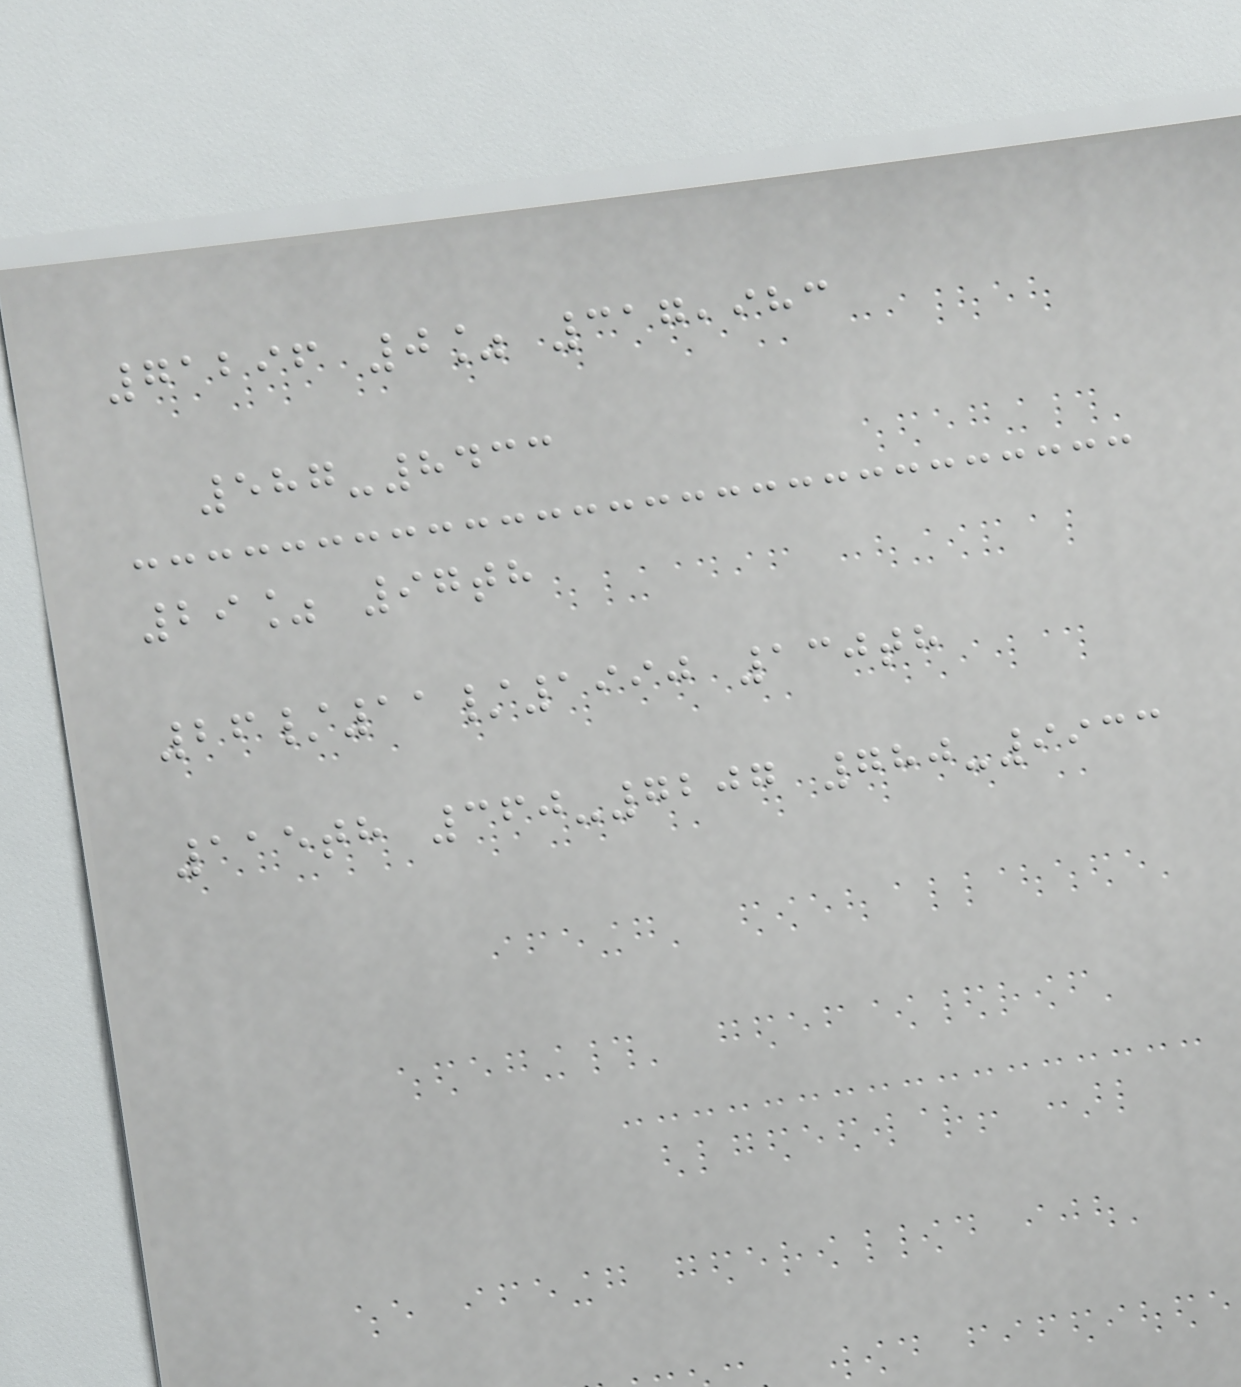71296 0% 317,983
587-8433
29% 97th
26/11/1990 130th
115th 360-7207 780-9933
